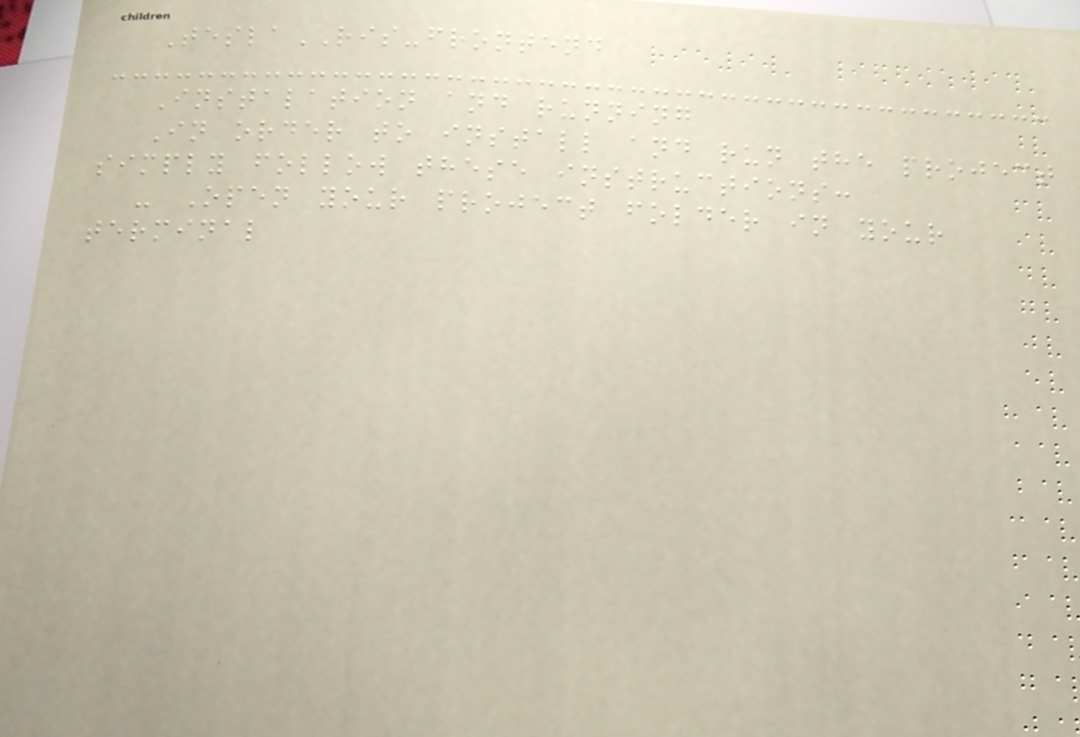TeslaRIS-frontend
Instalation and running
In order to install and run the project
simply follow these instructions:
- Open your project folder in your
terminal
